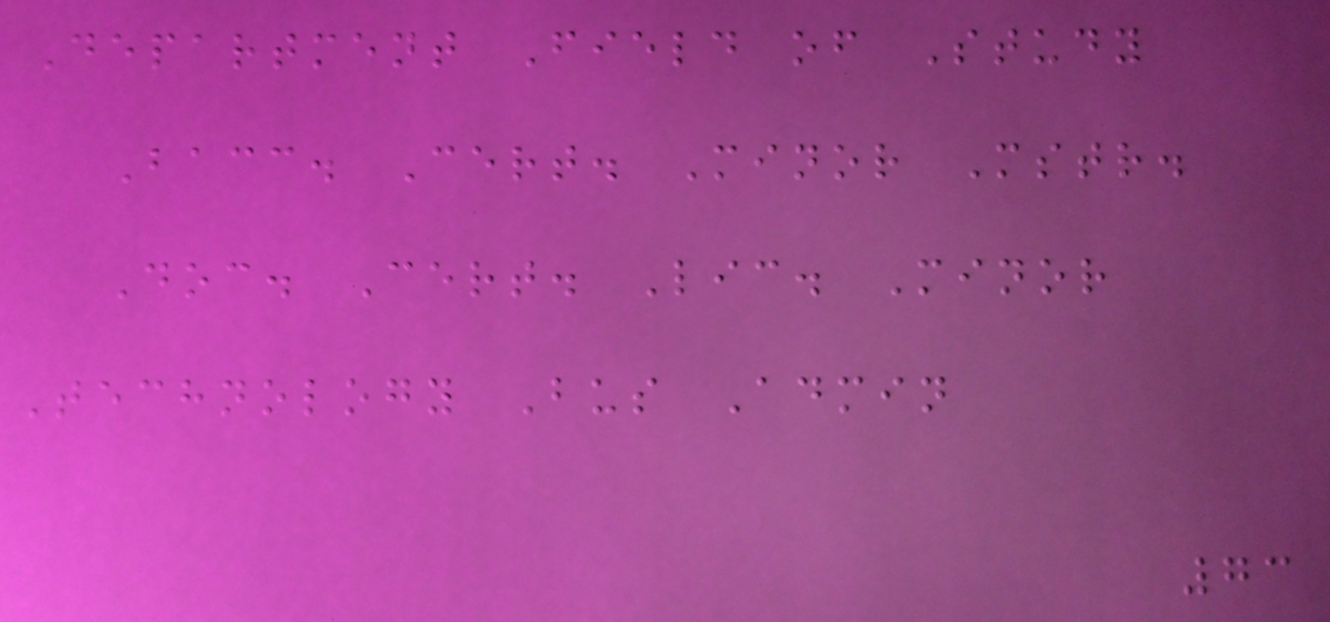Department Field of Study
Bacc. Cert. Minor Mstr.
Doc. Cert. Lic. Minor
Technology Bus Admin
73
